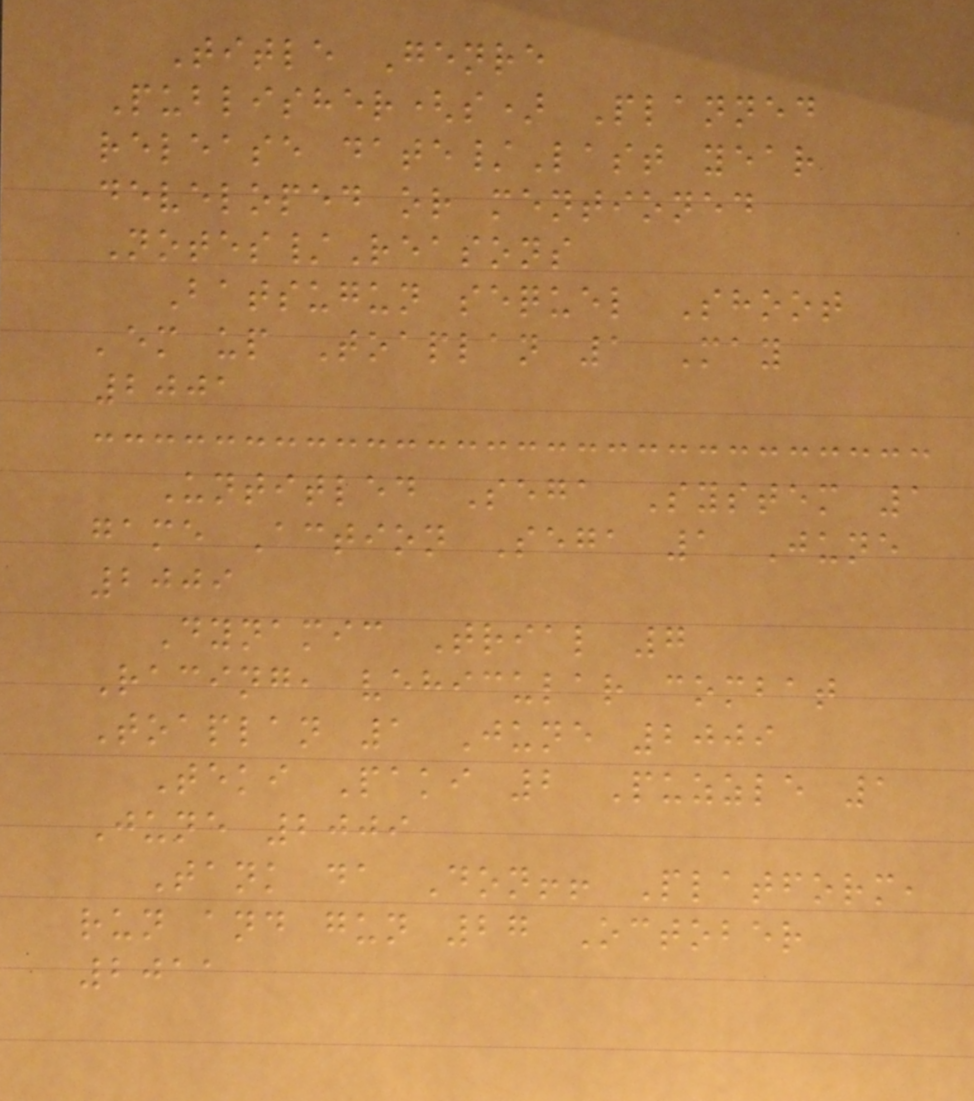Title Genre
Publisher(s) Planned
release date/Last year
developed or mentioned
Notes/Reasons
Batsugun sequel Shoot
'em up Toaplan 1 May
2001
Untitled Sega System 1
game Action Sega 1 June
2009
Dynamic Trial 7
Racing, vehicular combat
Toaplan 1 June 2009
Teki Paki 2 Puzzle 1
June 2009
Tank da Don!! Platform,
run and gun 27 October
2011
